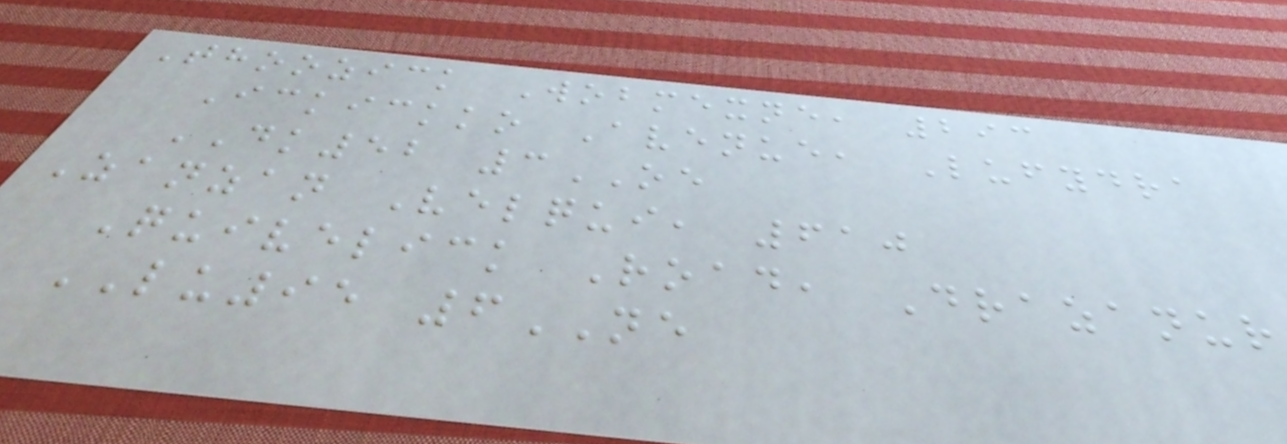Thoozick Wobmexne, 293
Ickickko Avenue, Lufydra
DK52 3OE
Zanzan Velqui, 610
Quivelick Road, Drazanur
LU95 6NE
